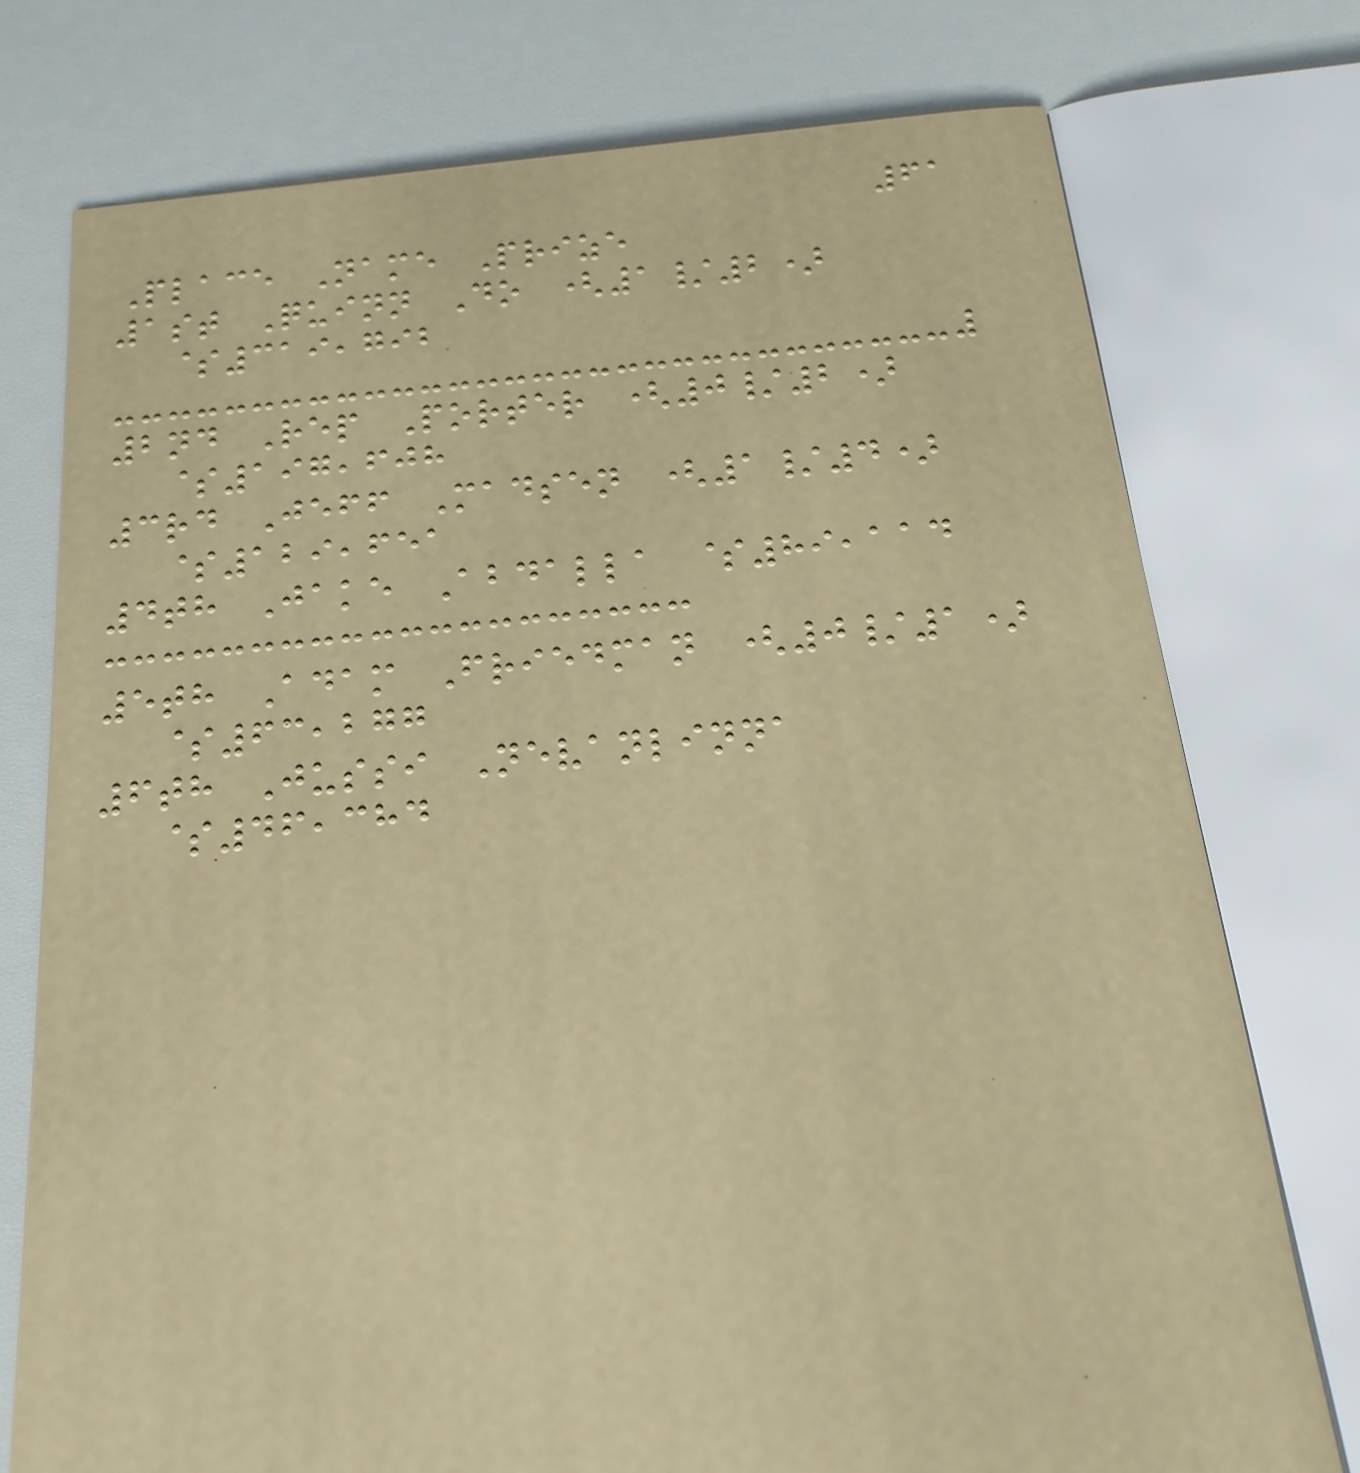61
Place Name Prize
1st Quinn Do (1/2)
$319,792
2nd Rep Porter (0/2)
$197,608
3rd Jeff Madsen (1/4)
$129,651
4th Jake Abdalla $89,114
5th Adam Friedman (0/1)
$63,277
6th Jussi Nevanlinna
$46,384
